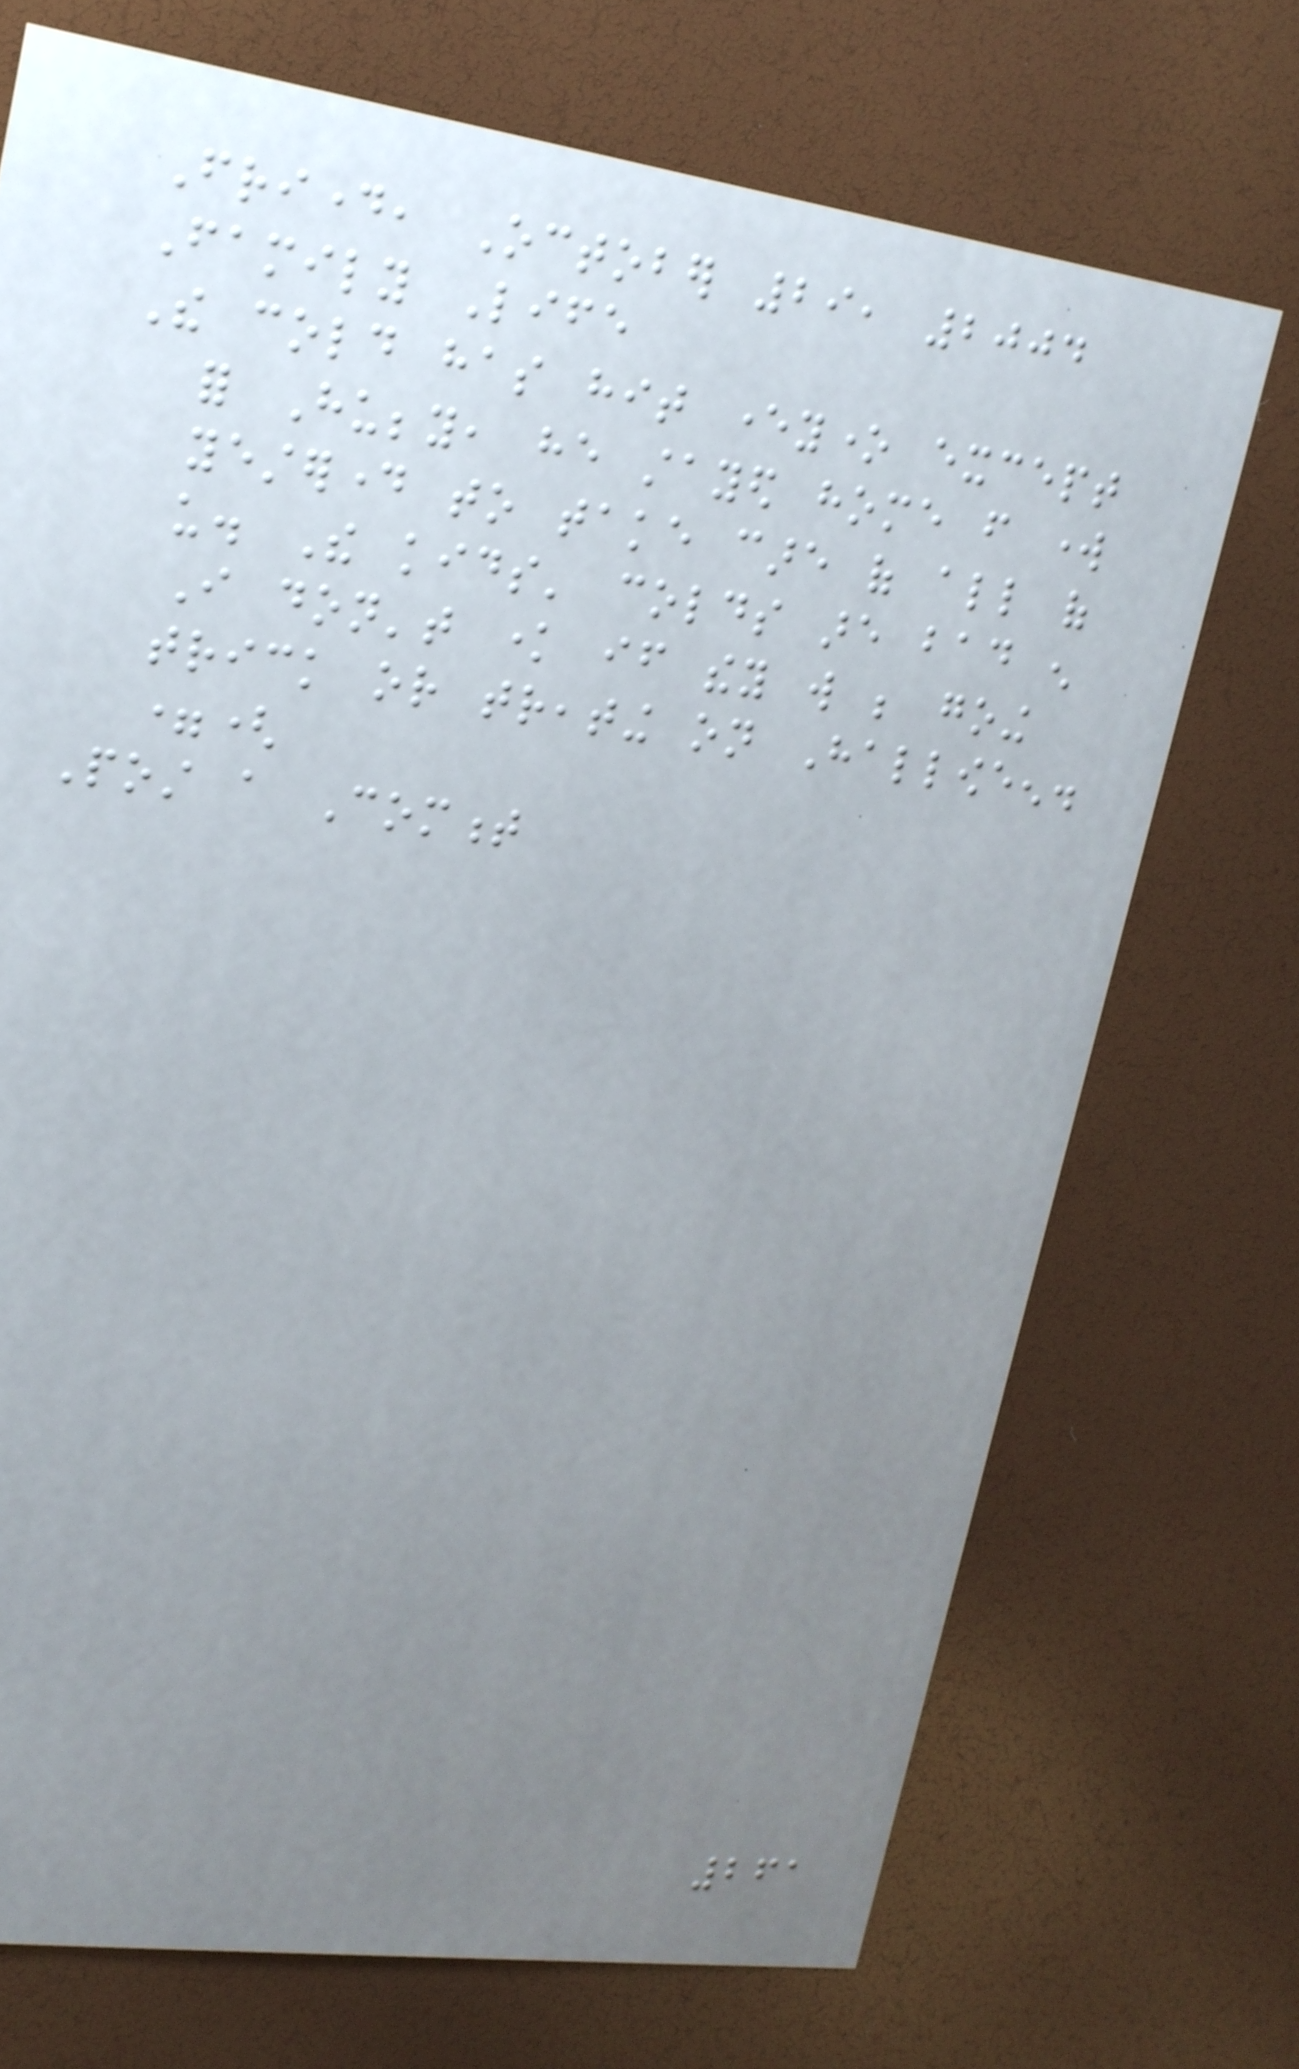Friday, October 29, 2004
Family Life
The cold has hit everyone except
for Hubby, he stayed home from work
yesterday to take care of all of
us. The kids' colds are bad enough
I don't know if they will be going
trick or treating on Halloween.
=(
Post a Comment
261
